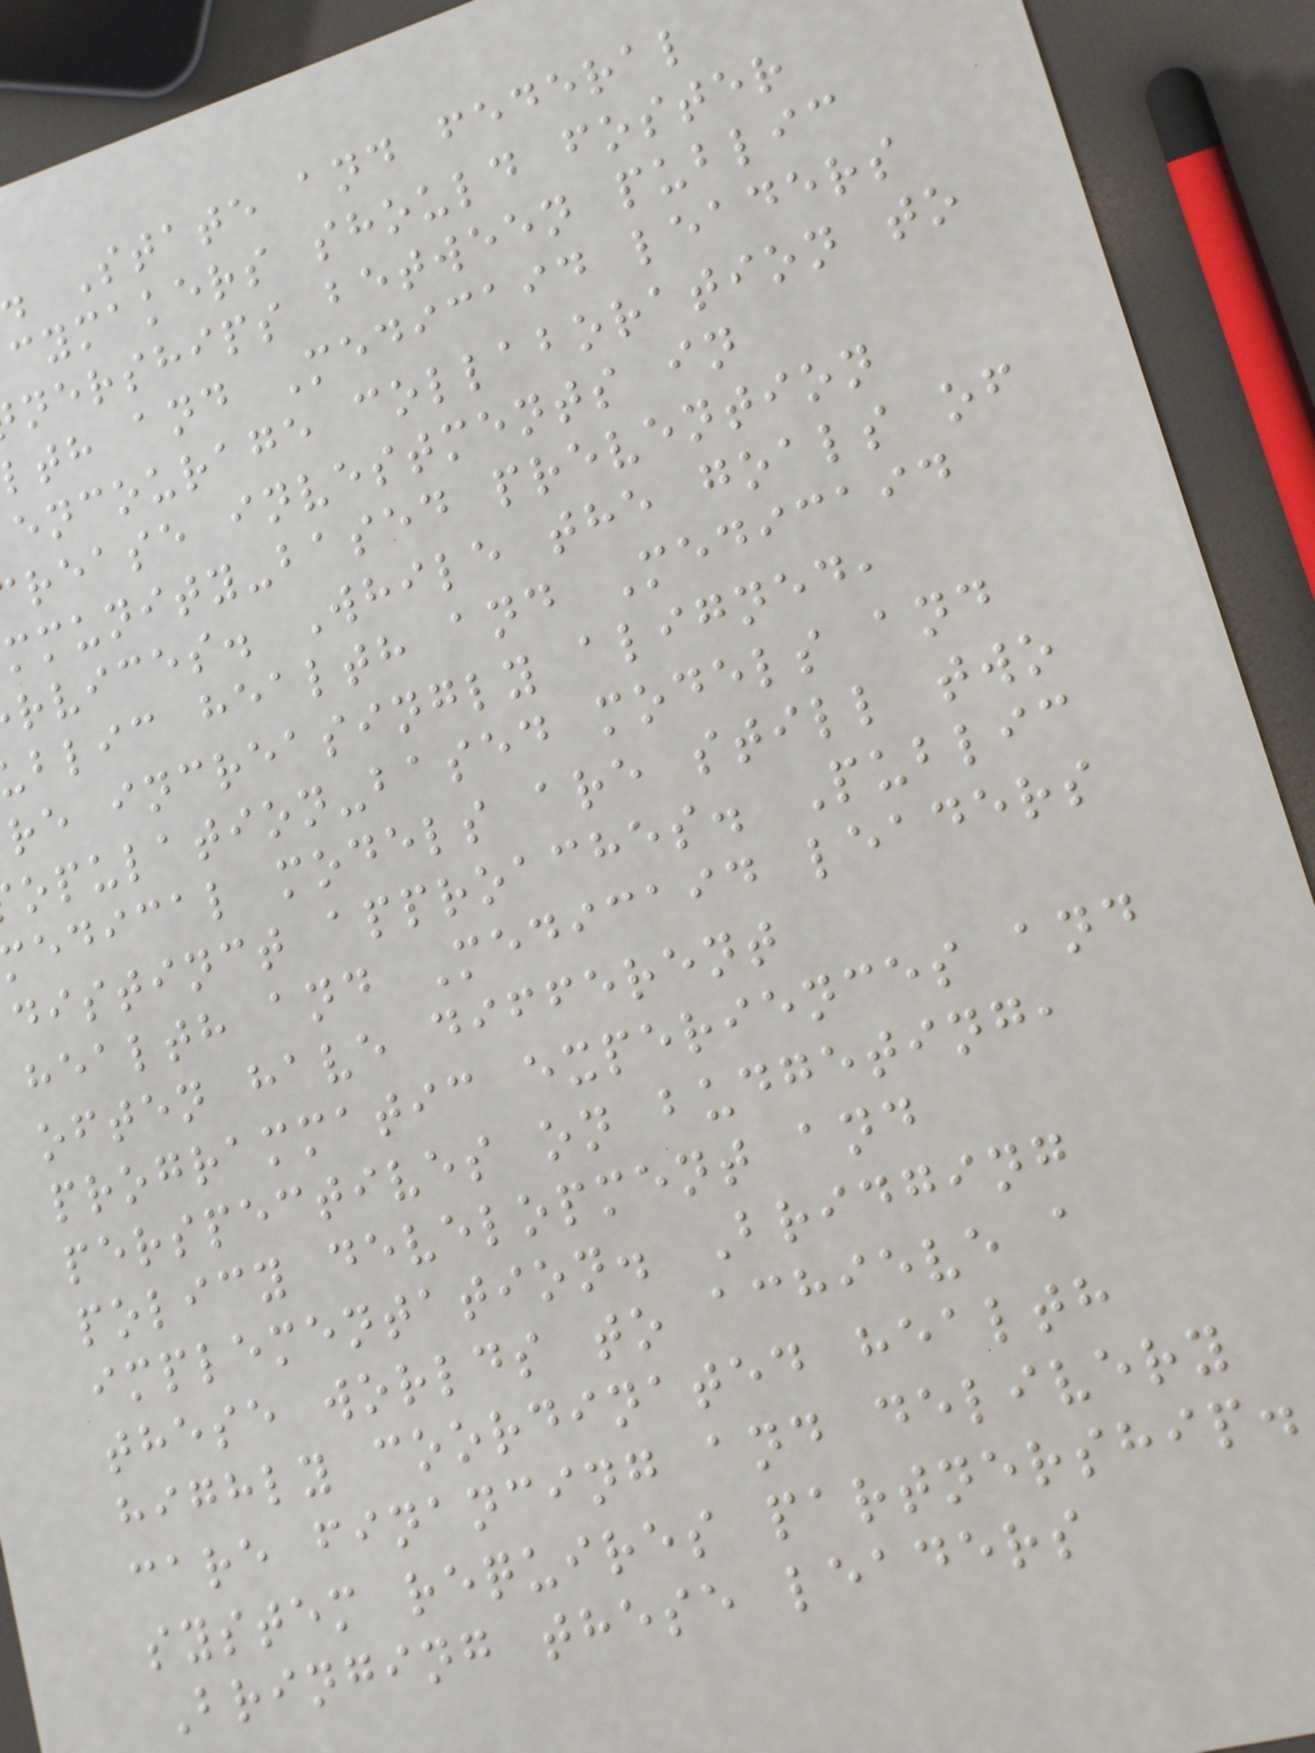State and federal
cymakers should foster
nerships between public
lth and Medicaid leaders
encourage collaboration to
rease investments in
mmunity-based prevention
rvices. While the goals of
blic health and Medicaid
re increasingly aligned,
opulation-based models and
edical models are still two
distinct approaches. Public
health and Medicaid leaders
often have different
programmatic experiences and
perspectives on budgeting,
policy development and
implementation. Bridging
these worlds to achieve a
highly coordinated health
care financing and delivery
system requires partnership.
Bringing these leaders
